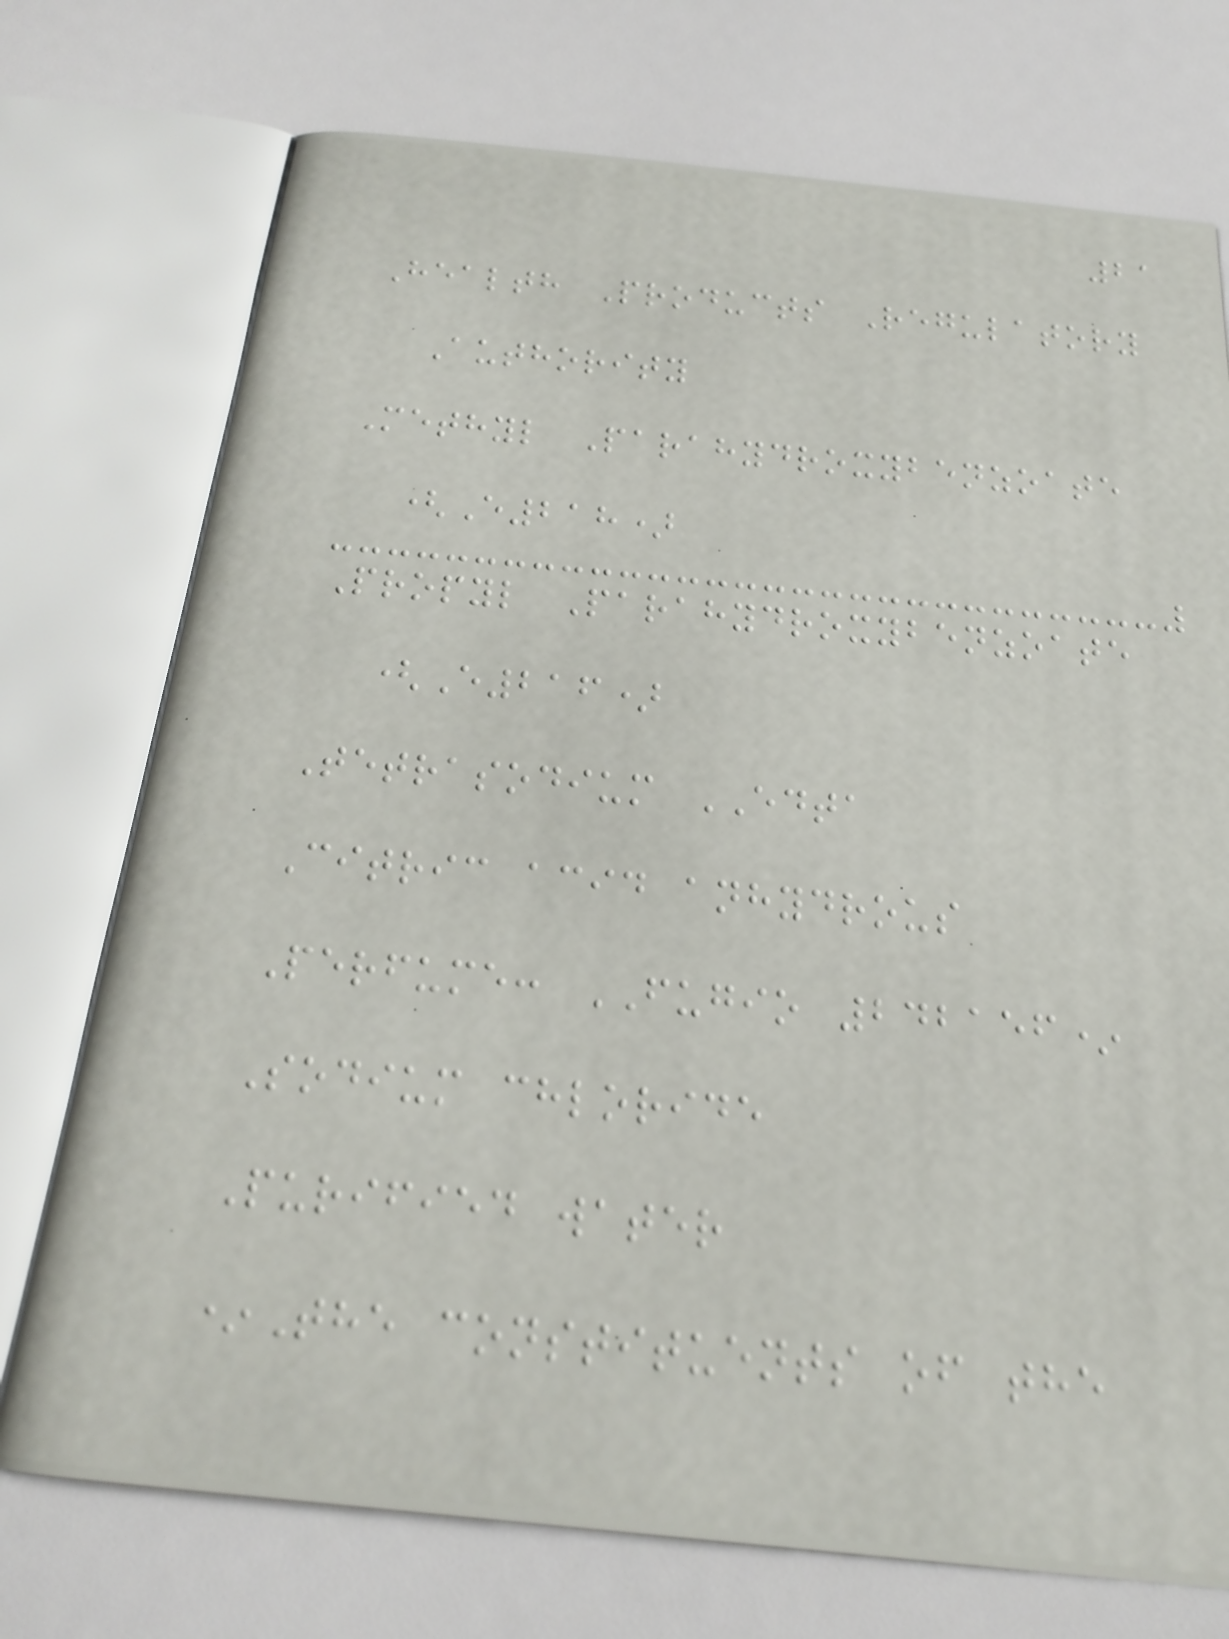21
Health Products Regulatory
Authority
Methyl Parahydroxybenzoate
(E218)
Propyl Parahydroxybenzoate
(E216)
Tetrasodium EDTA
Citric acid anhydrous
Perfume: FUGIO 242156*
Sodium chloride
Purified water
*The constituents of the
